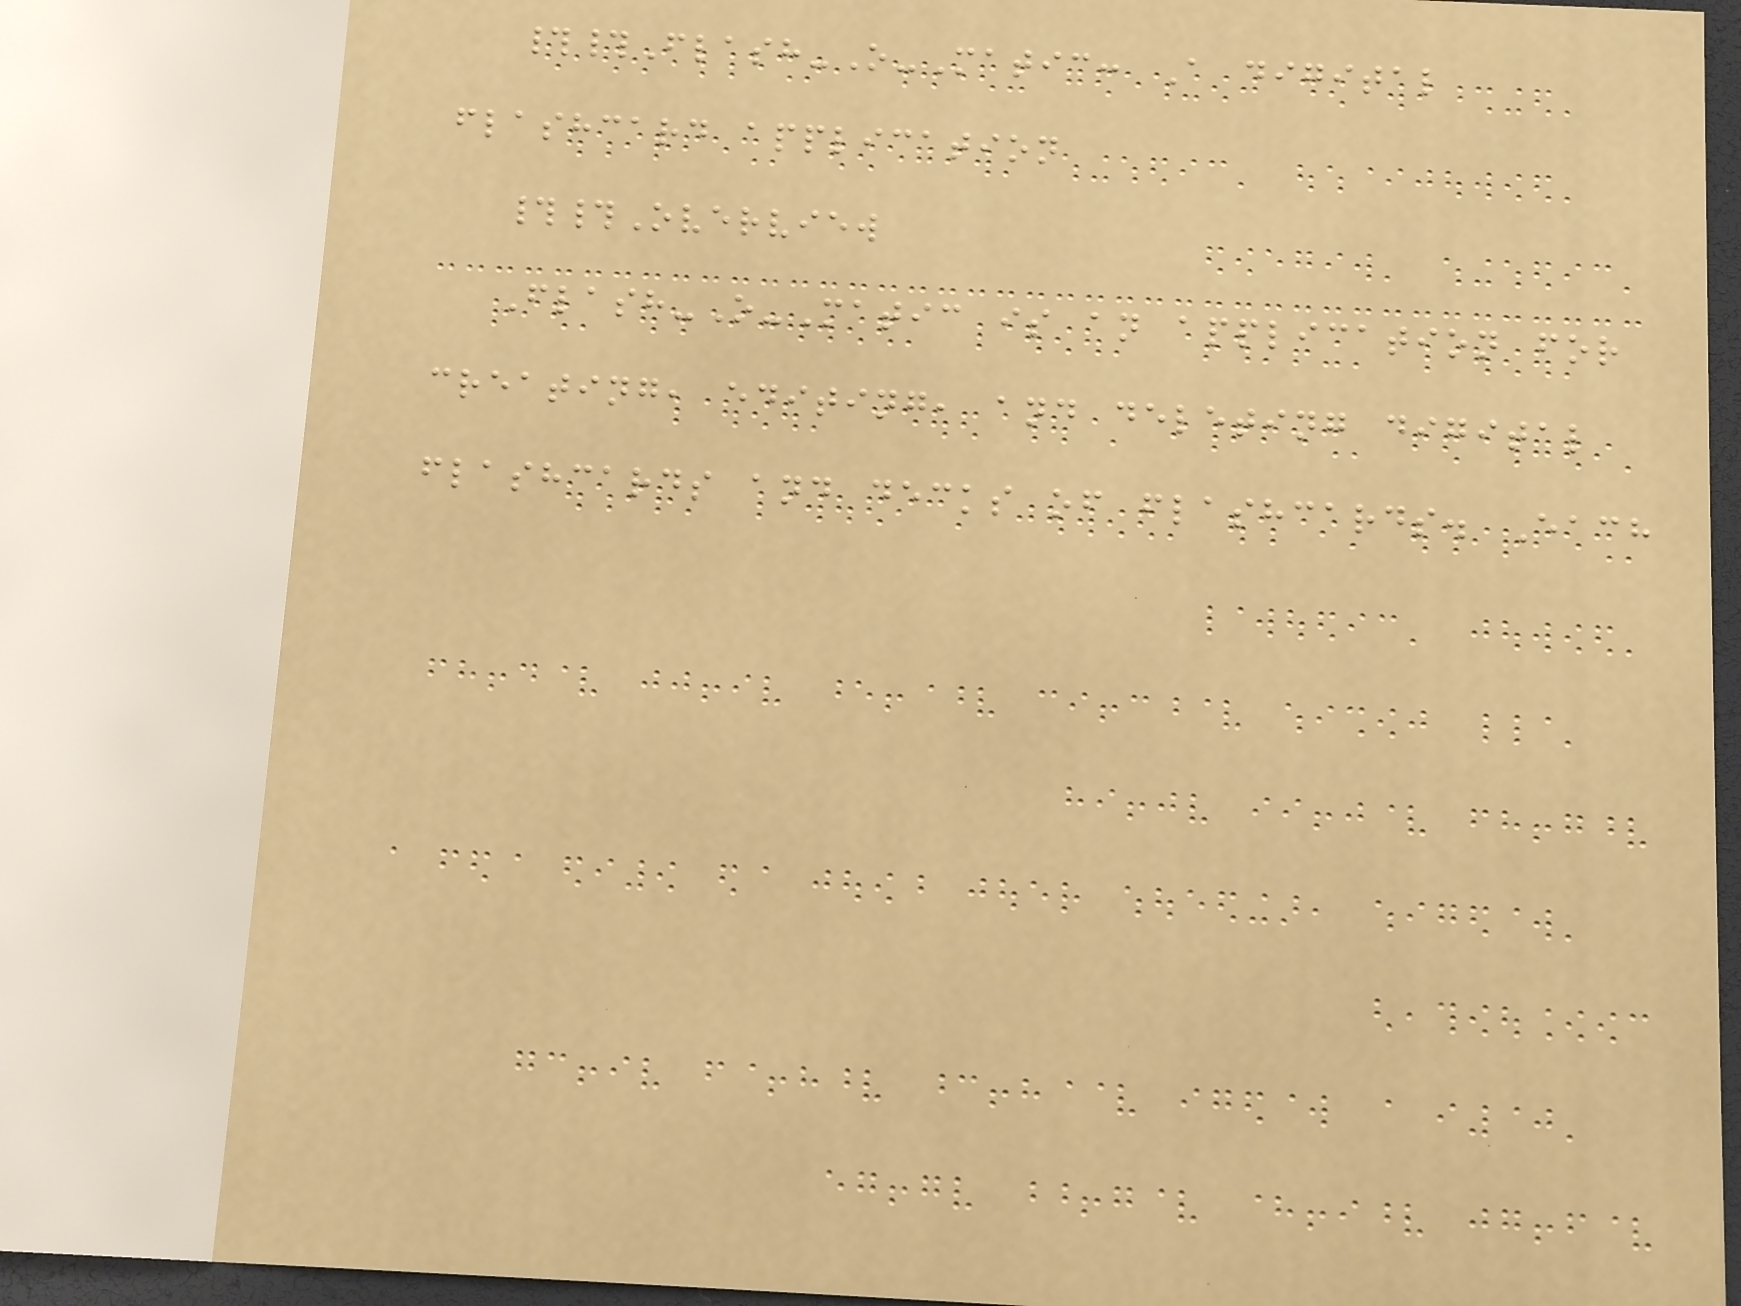##Flash-O-Matic: A digital
flashcard application
##Overview
Flash-O-Matic is an application for
creating, editing, and deleting digital
flashcards and decks of flashcards. Each
